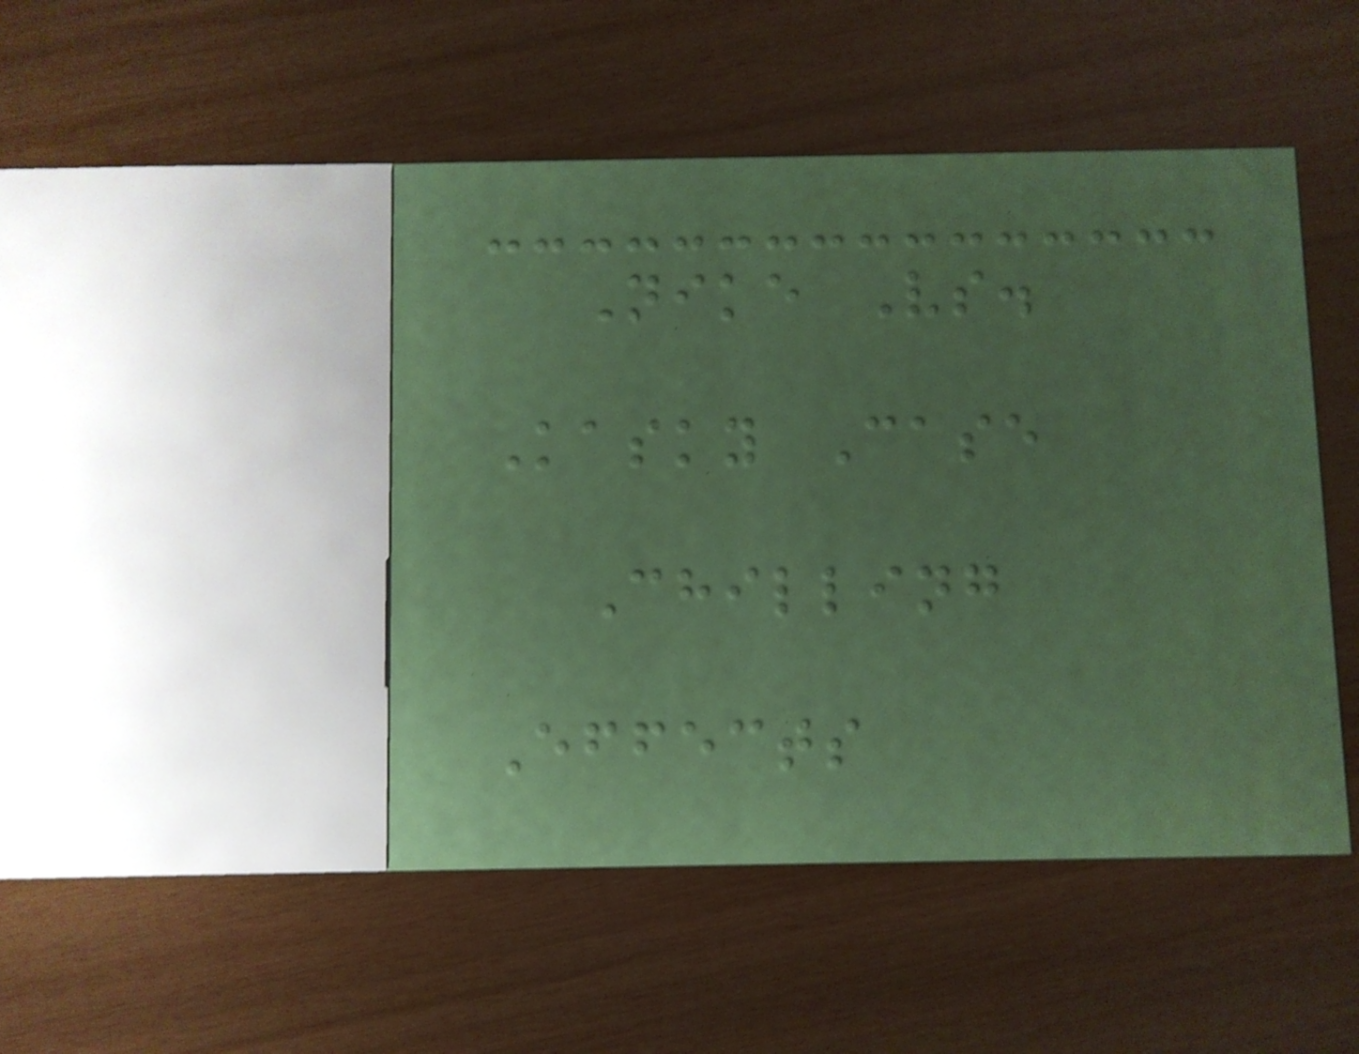Nike Vs.
Kasky Case
Chilling
Effects
